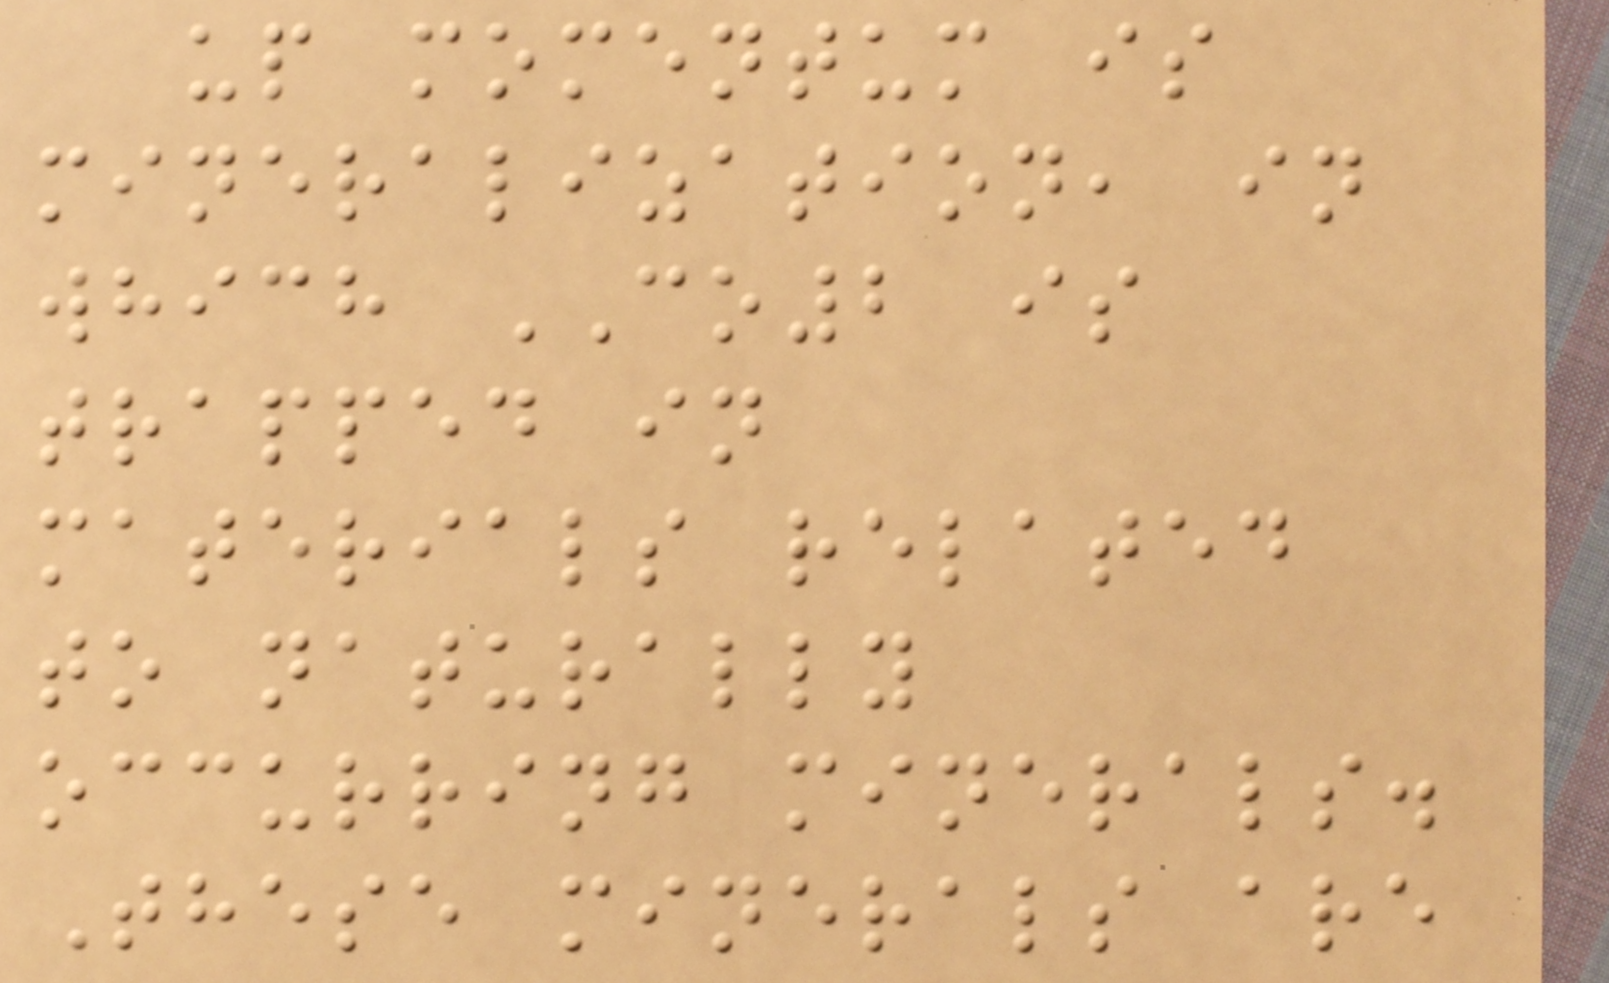up momentum is
mineralization, in
which CO2 is
trapped in
materials related
to naturally
occurring minerals.
These minerals are
